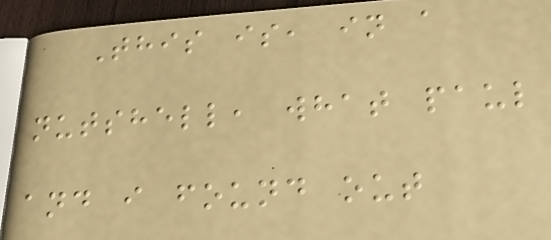This is, in a
nutshell, what paul
and i found out
